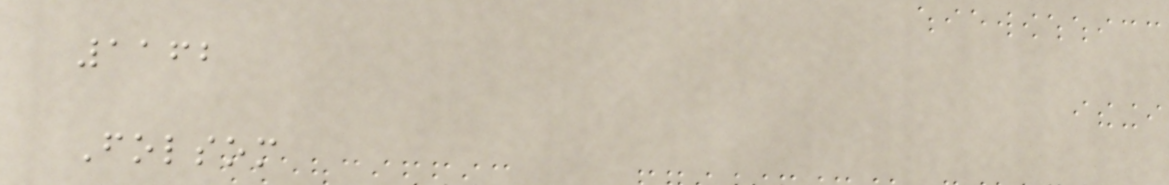1162
Folsom
